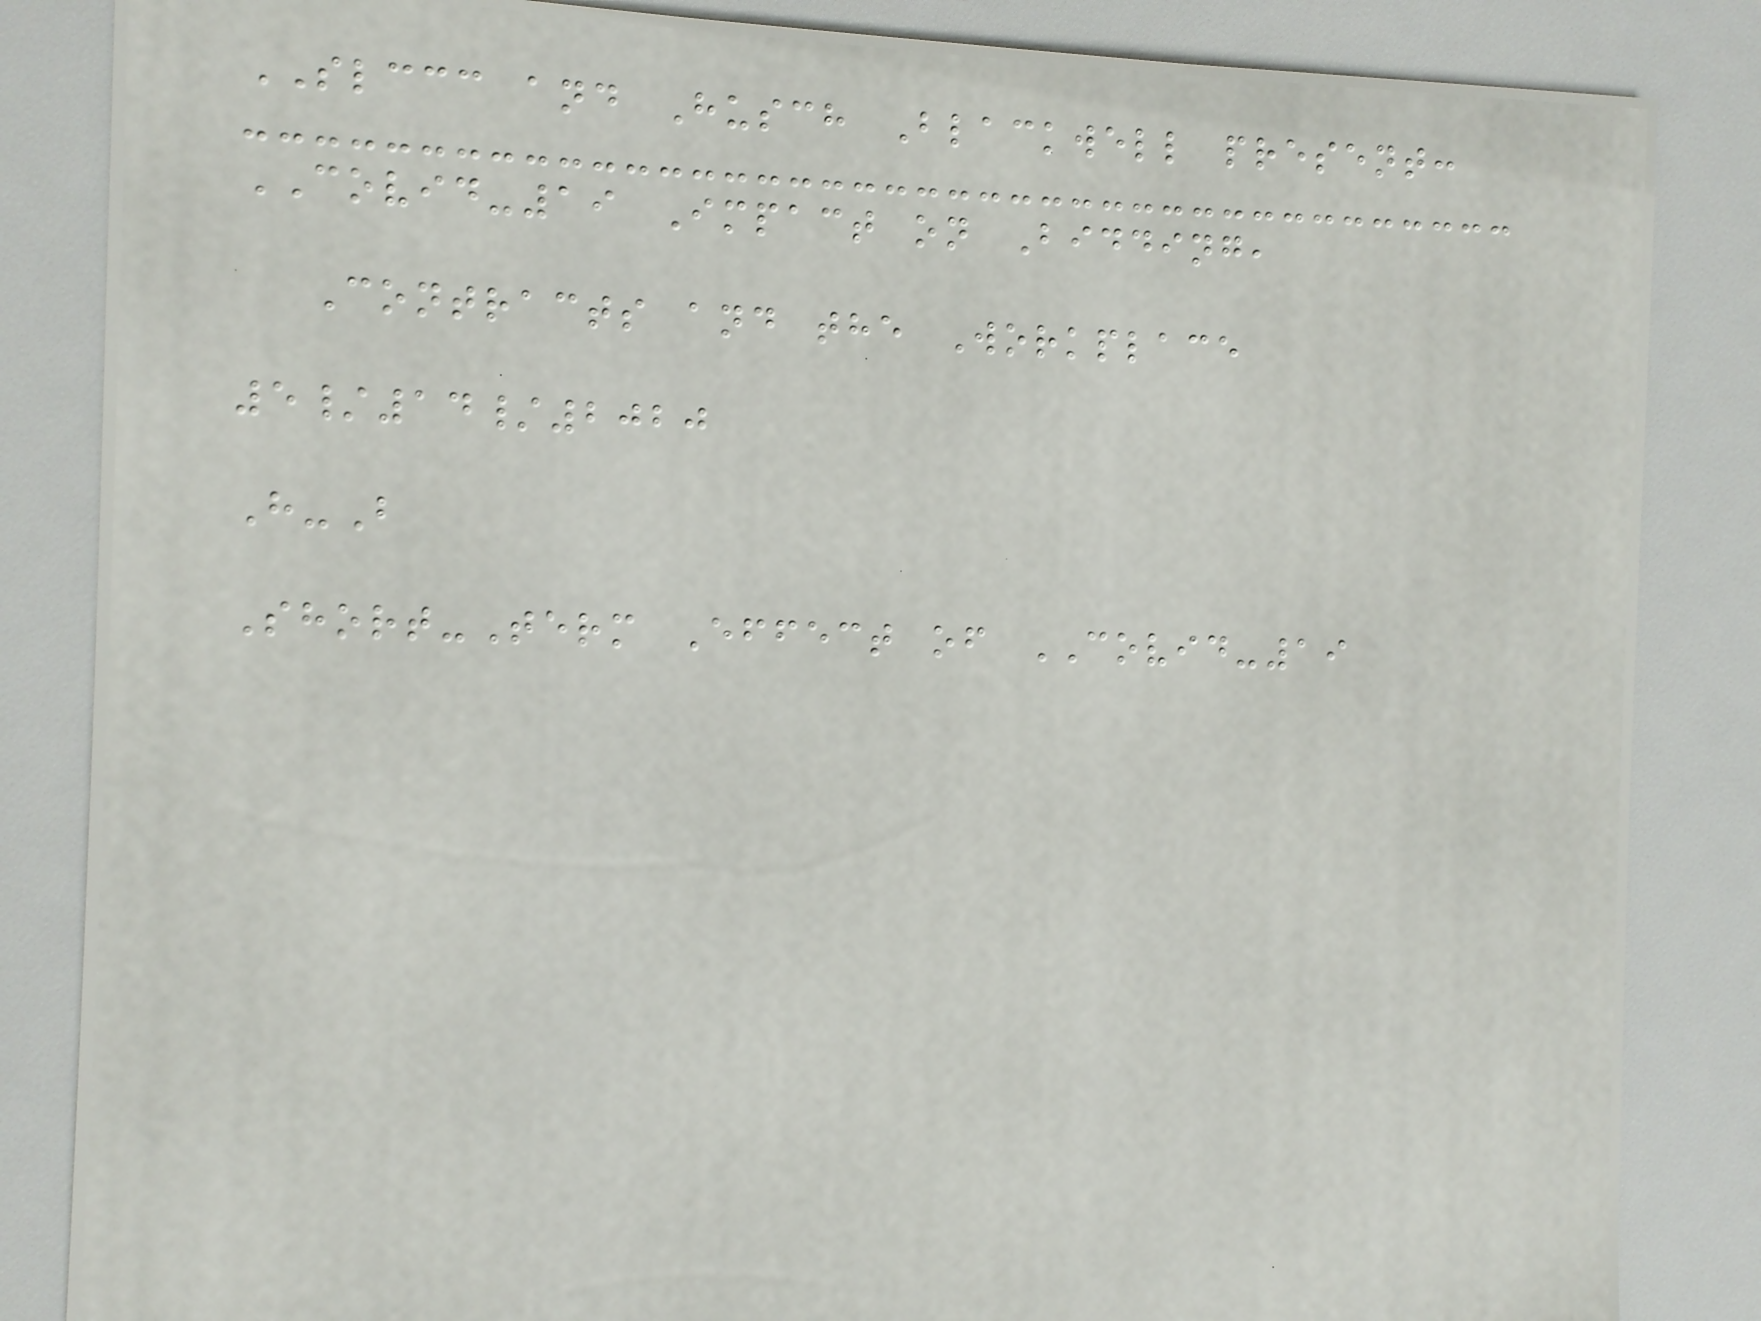SLCCC and Husch Blackwell present:
COVID-19 Impact on Bidding,
Contracts and the Workplace
5/14/2020
H-B
Short-Term Effect of COVID-19
